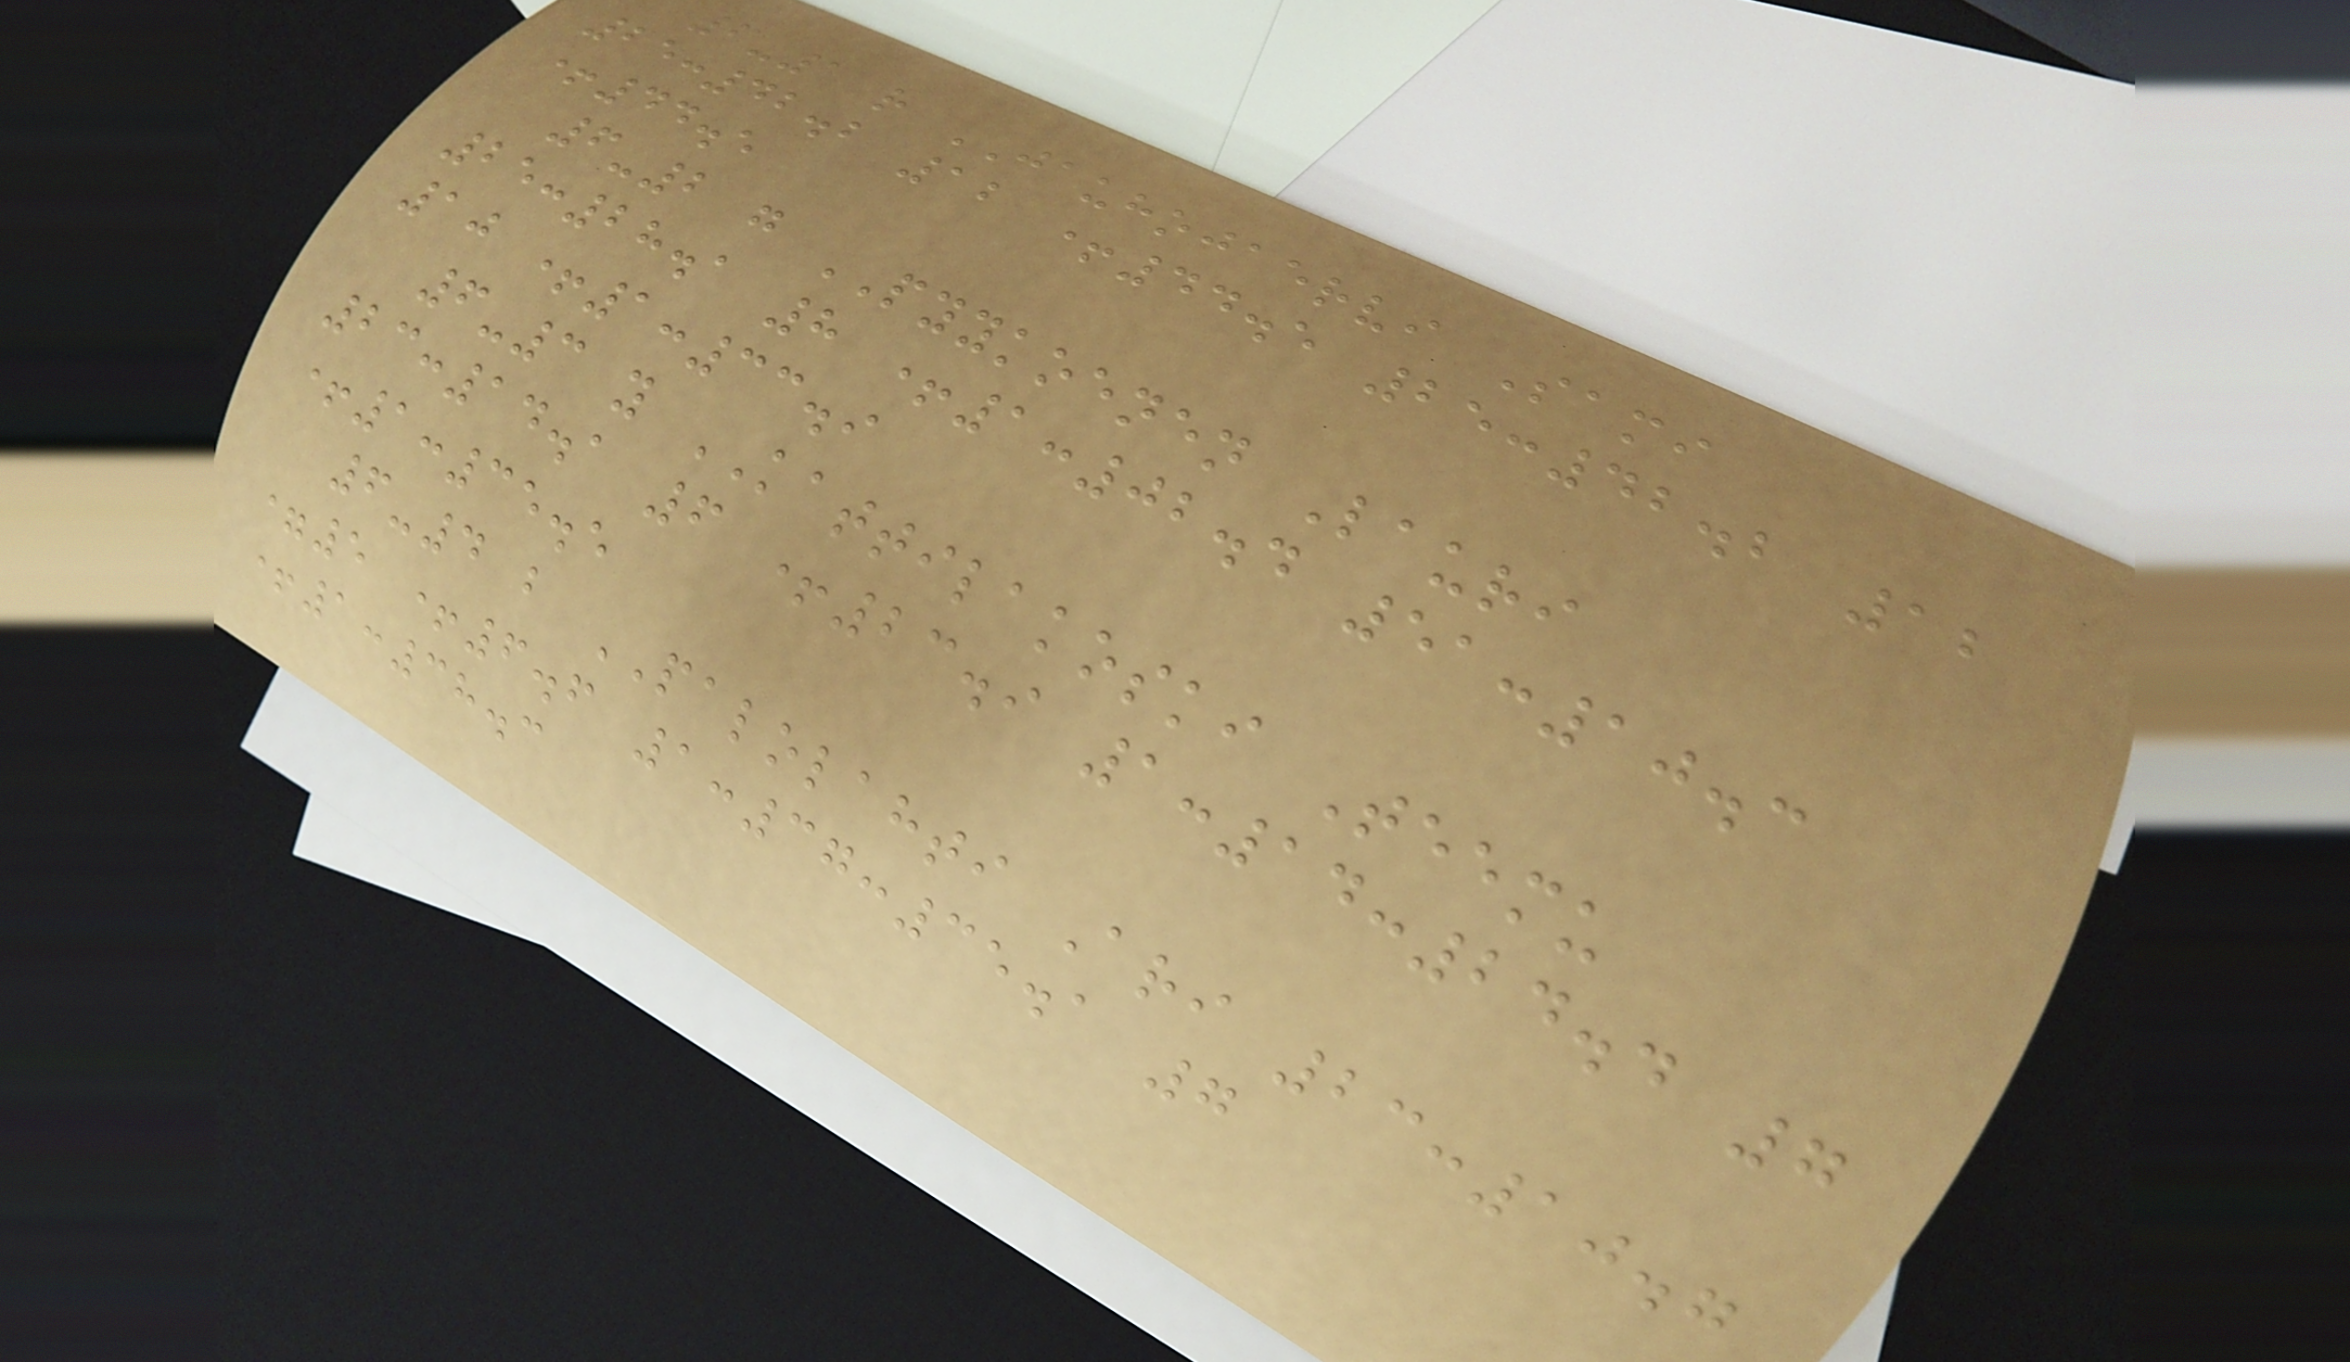6-1 r JAUHOJAERVI Sami
25:42.2 12 +44.5 25:42.2 12
+44.5
6-2 g PYYKOENEN Lauri
25:28.1 8 +1:02.4 51:10.3
10 +1:33.9
6-3 y KATTILAKOSKI Teemu
23:14.1 6 +23.9 1:14:24.4 7
+1:35.5
6-4 b PALOLAHTI Ari 23:10.7
=5 +6.6 1:37:35.1 7
+1:38.3
